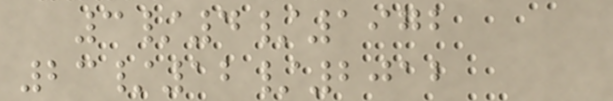3/4/1972
23/12/2012
